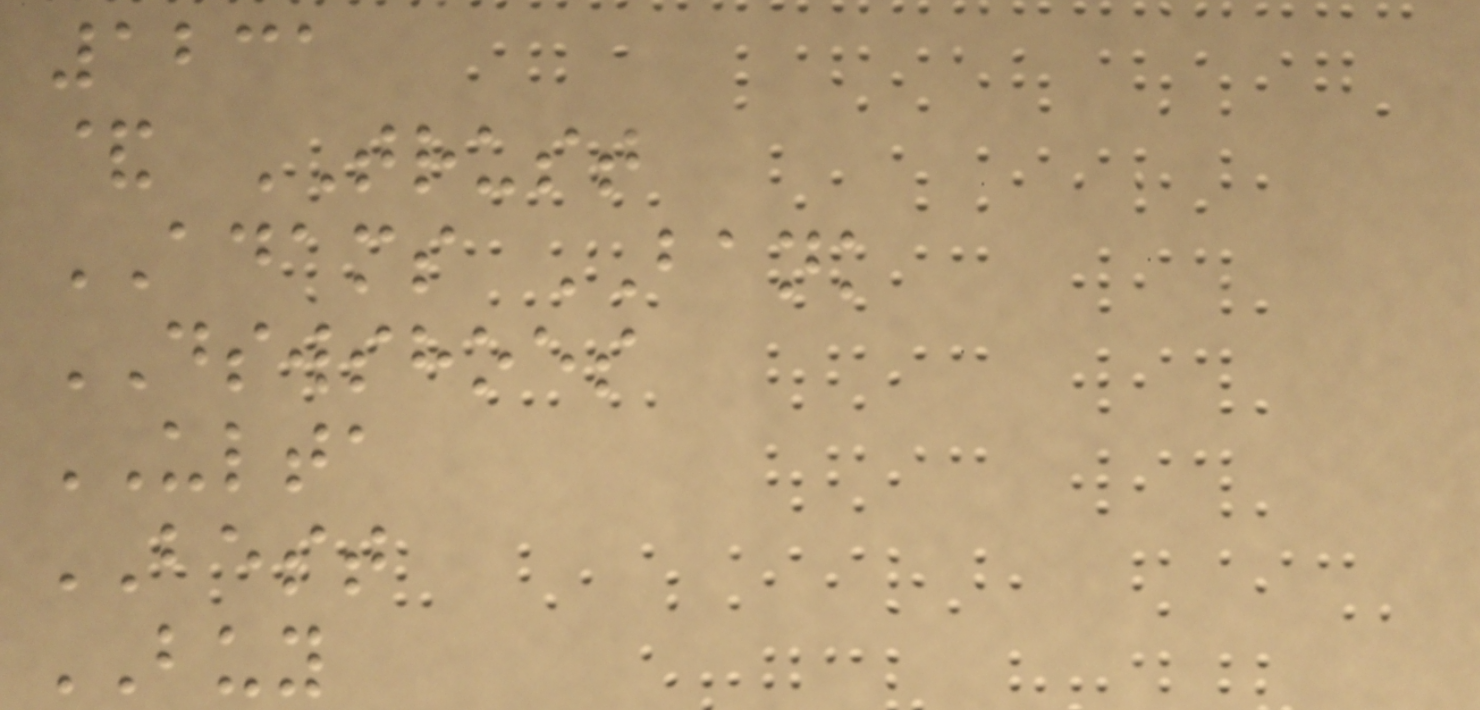1231
& TRUST
ADAMS BANK
DSWSHOES
ULTA
BEST
BUY
